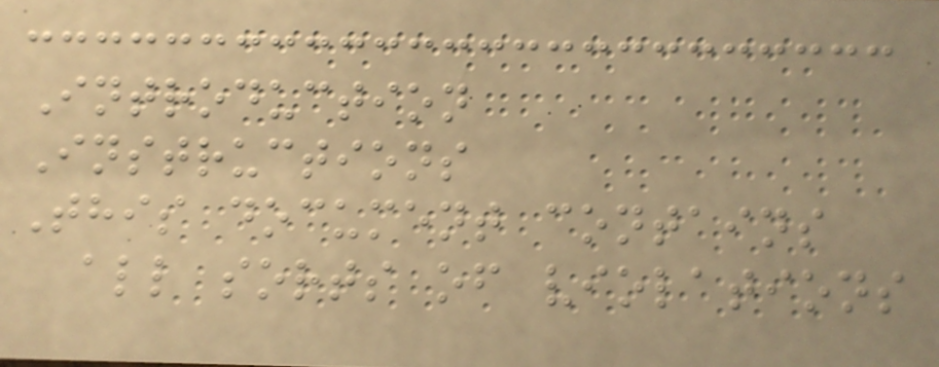Introduction
Instructions
This document contains
all sorts of violations
